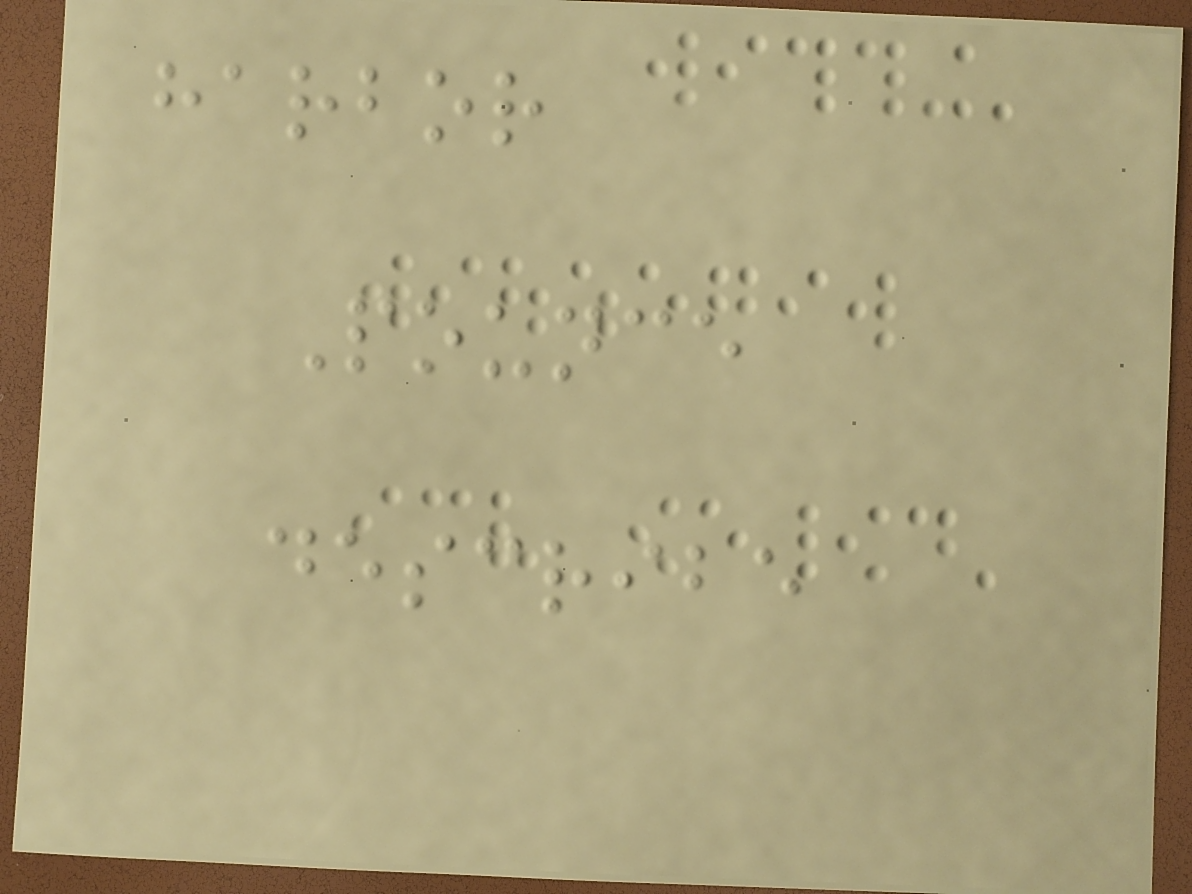harbor
Pounce
describe
